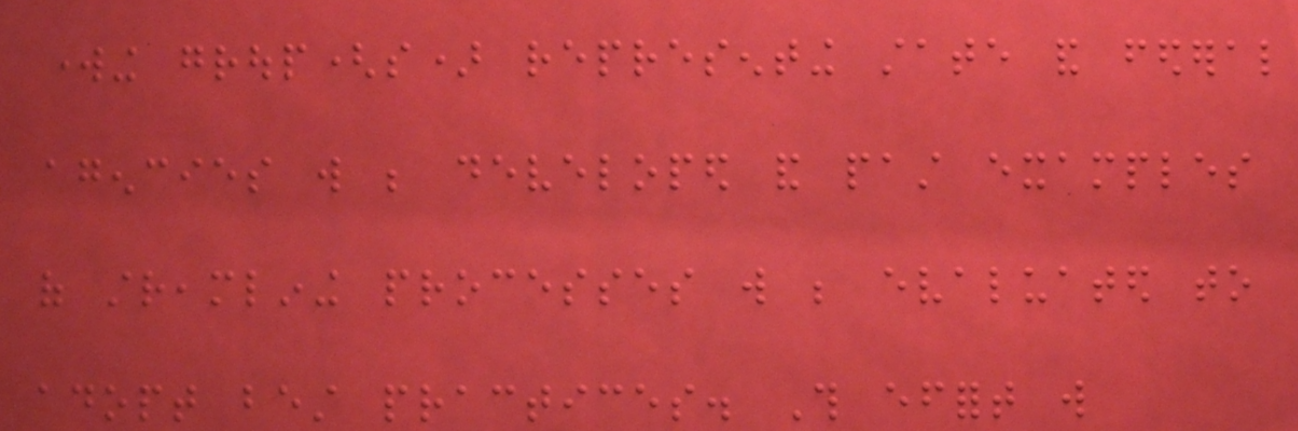working group(s) representing state and federal
agencies will be developed and past examples
of streamlining processes will be evaluated to
adopt best practices. This effort will
